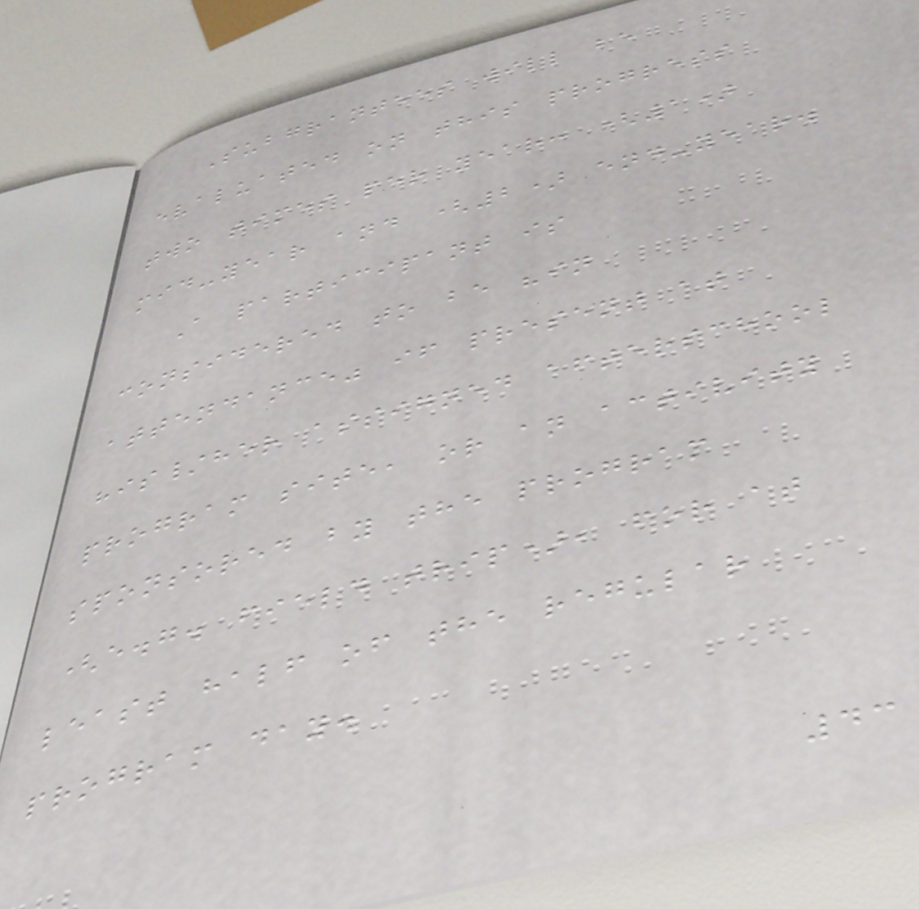Subgrantees will be
evaluated on this progress
two times per year: (1)
mid-year and (2) end-year.
A participant is
considered to be "in
attendance" if present at
his/her assigned afterschool
program site, or an activity
sponsored by the program
(e.g. field trip), for at
least half of the regular
program day.
43
